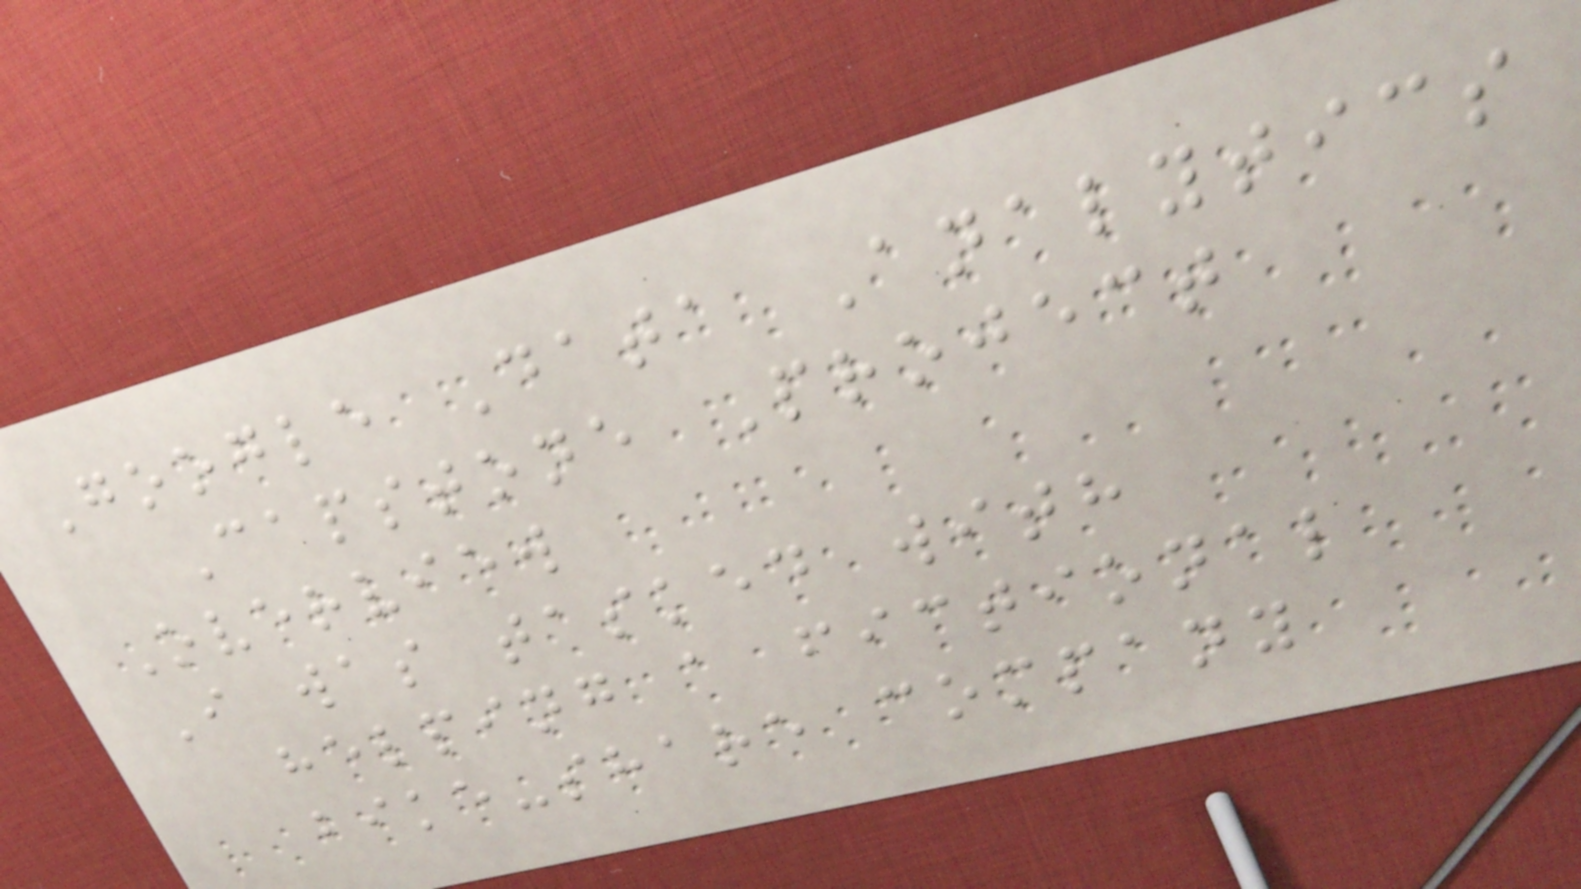Google Data Analytics
Capstone Project
Overview
I was tasked with
helping a fictional
bike-share company
